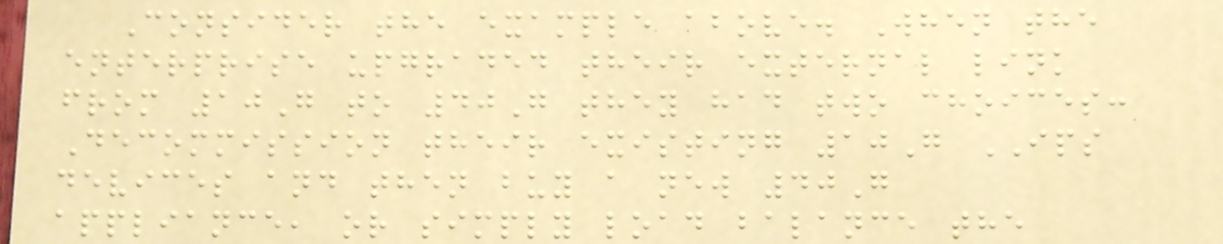Consider the example above. When the
enterprise upgraded their external link
from 10G to 40G they had two choices:
Decommission their existing 10G IPS
devices and then buy a new 40G
appliance, or simply load balance the
